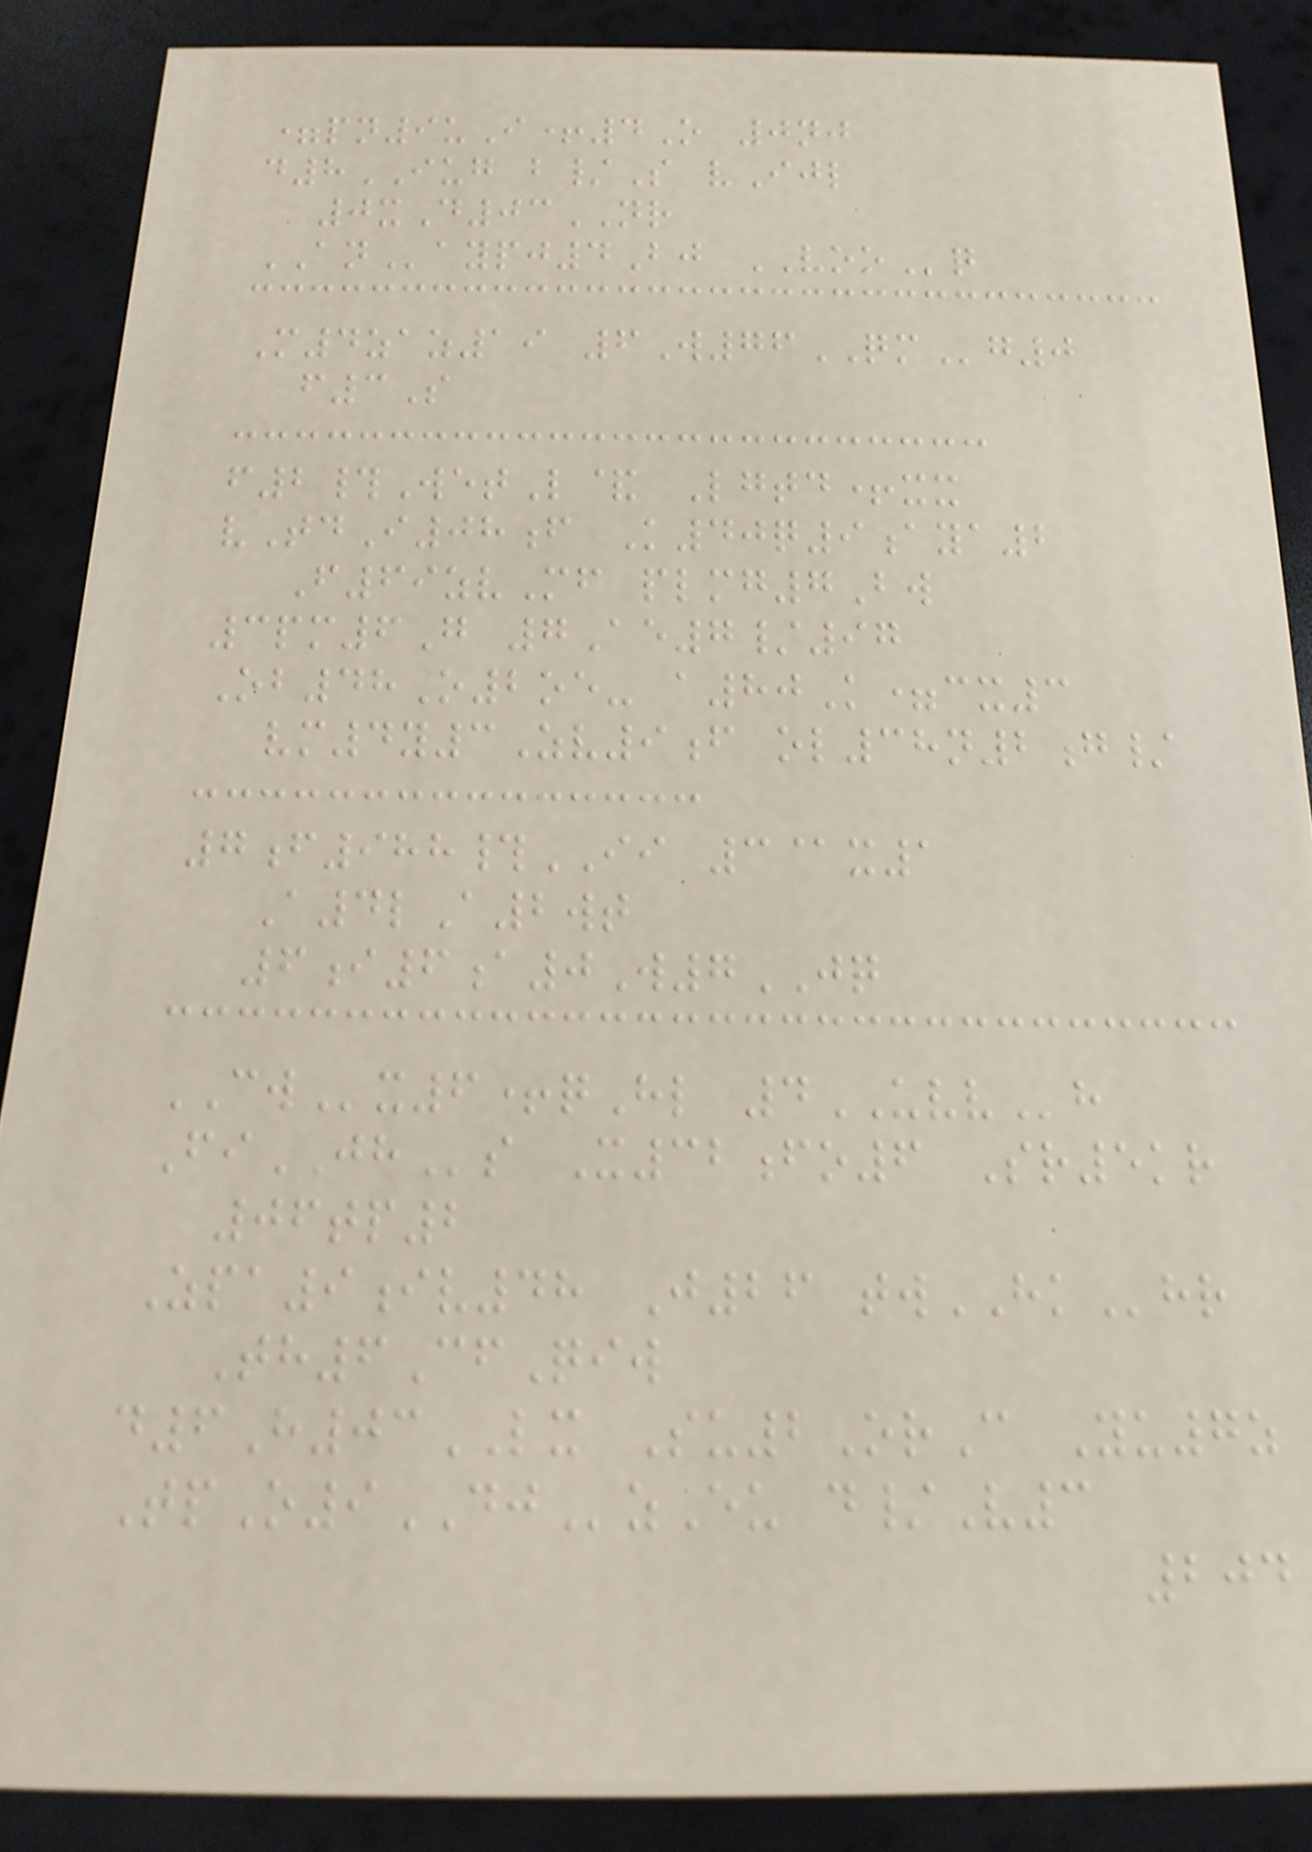=pn9uI+4O 0nj
d8IUG b/S vIjl
0xD03NR
ANaypj4Bj VOOq
M4zaz19 6W76QMg0
f3S
f2#WetL& Lgtd+xx
vTdI08f K40q9aya2
F69zvMf plmg7Bw
3pm6G 7Ae7/97
Ob48O2oe- a80K=cx3
vm4y3Zv9f ol38n2g/
7f988#II 3@x1
A4lA2wt
6i6a0W7JQ
CWx6+qHl 4UVVh
FiJHs X32fo6 Sr5kr
06tp2
Zpa9iv48 J26 twHKhr
Th6CfQiw
d6H03LX Su2OrC Yu7z
TpO9DJzEu d/V3
204
